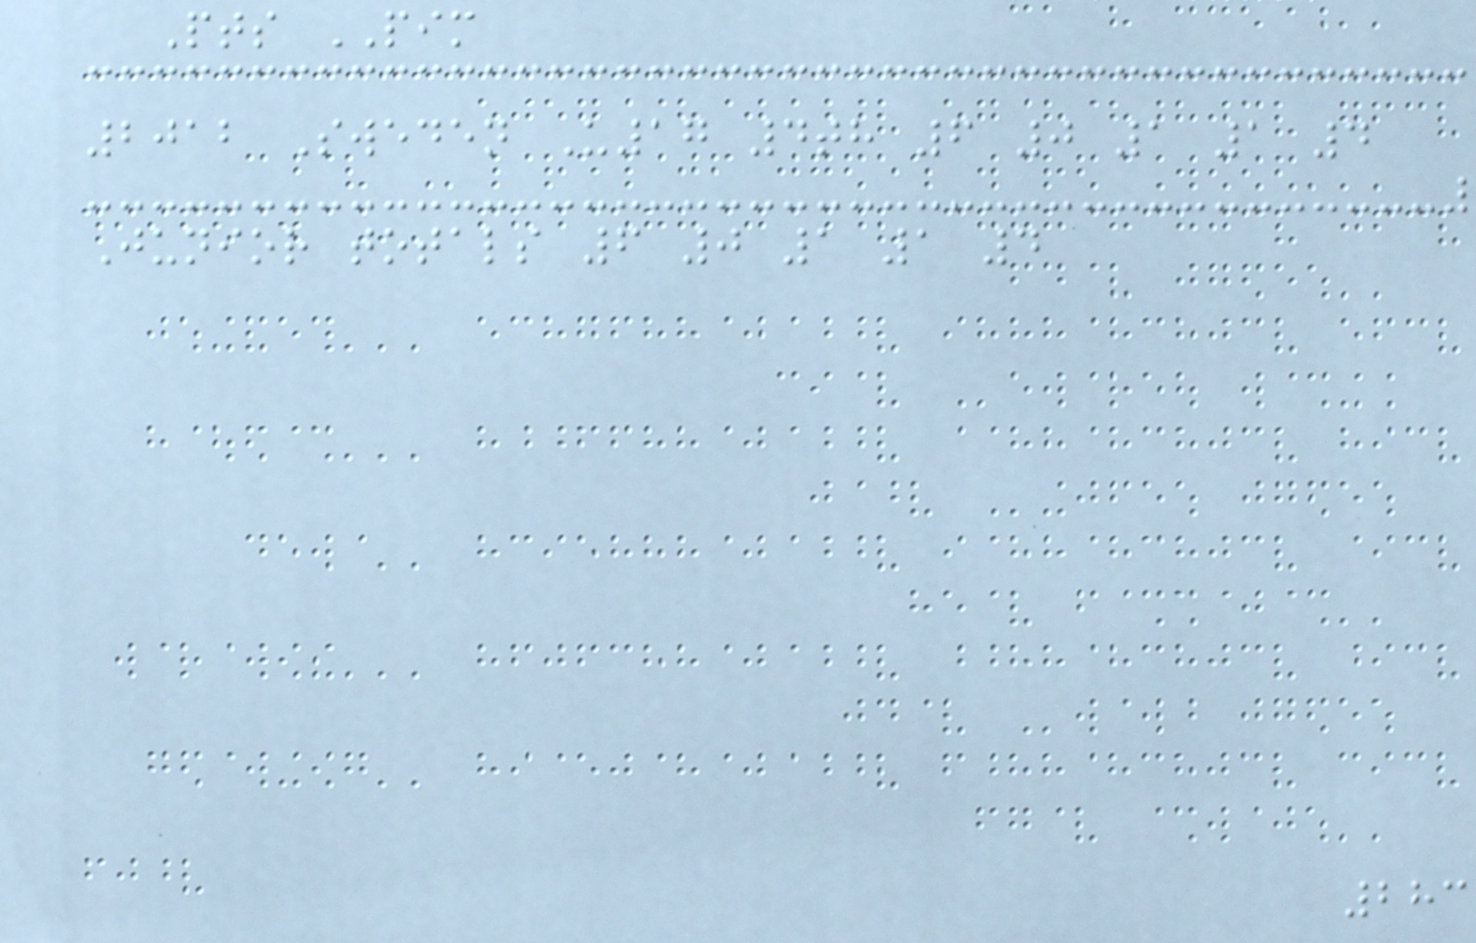Pts PIM
2012 Sweden U17 4th 6 0 1 1 4
Junior totals 6 0 1 1 4
283
